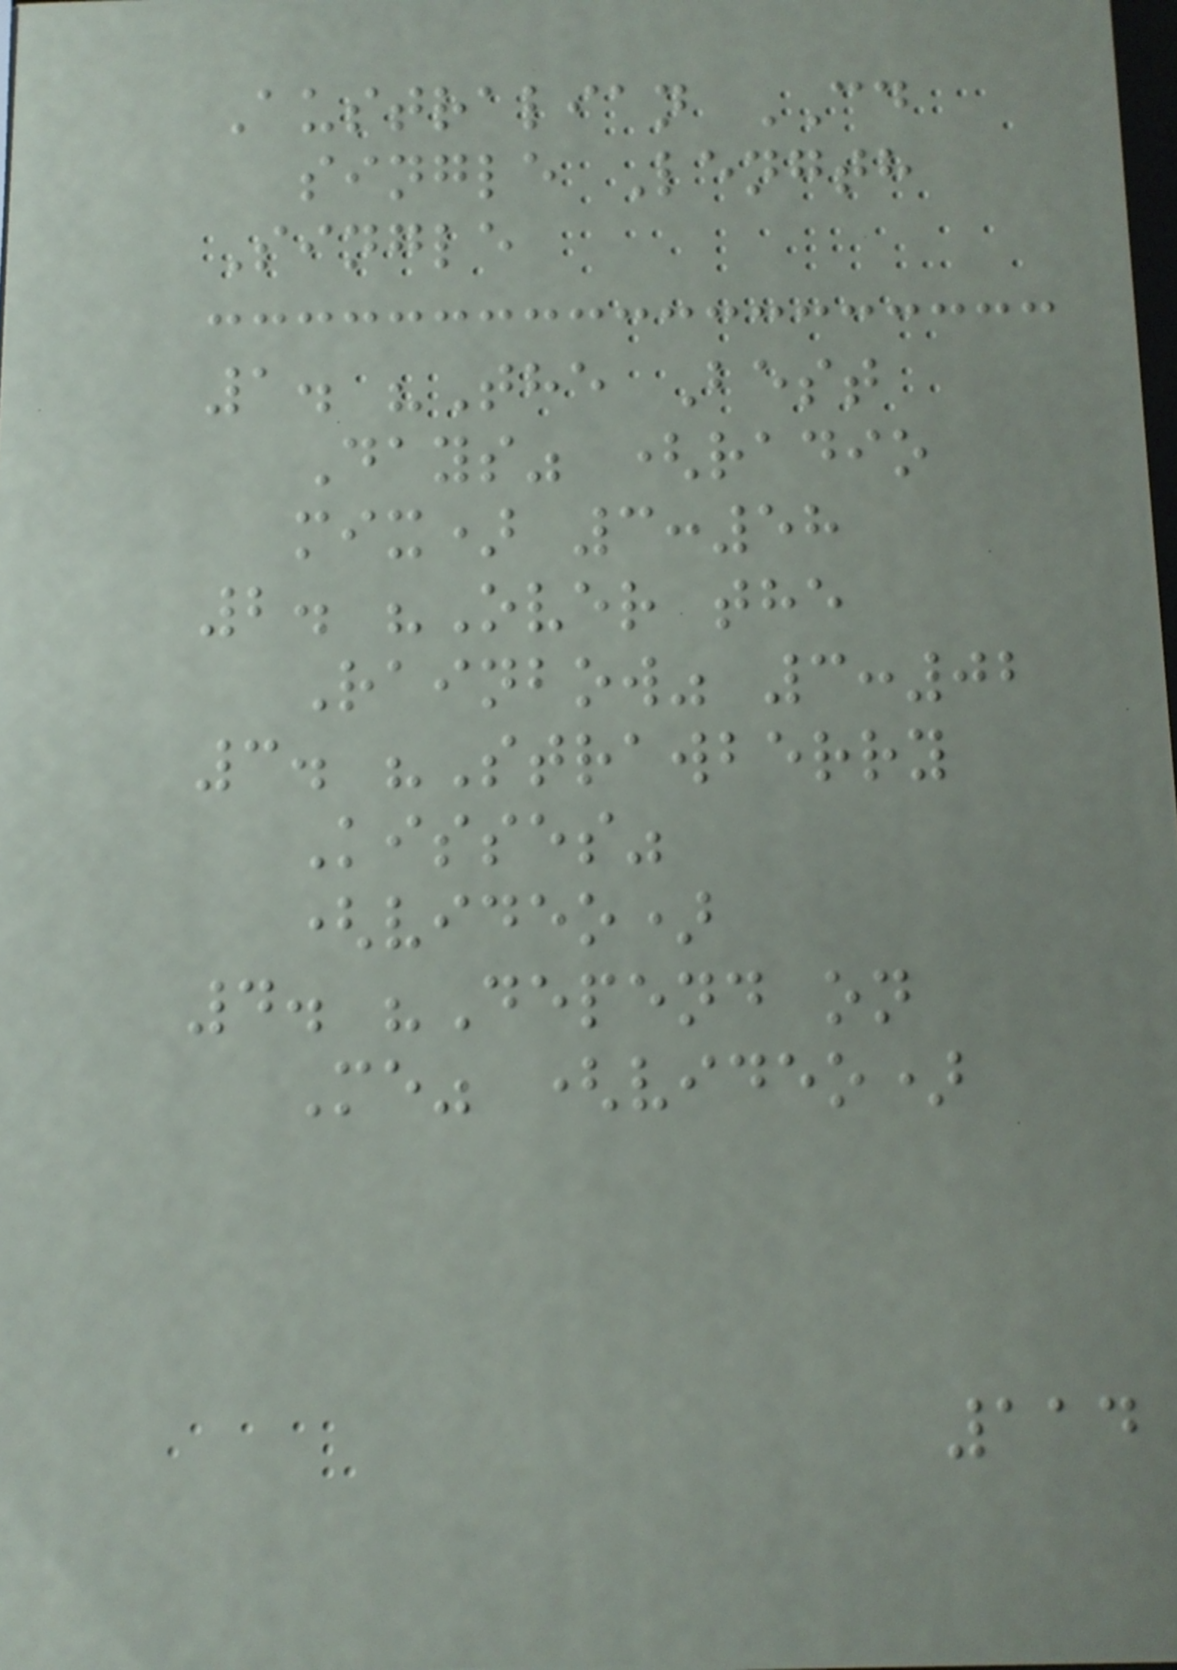Australian CD
single Length
Single
1. "The Best
Days" (radio
mix) 3:58
2. "Over the
Rainbow" 3:02
3. "Strawberry
Kisses"
(video)
4. "Depend on
Me" (video)
114
